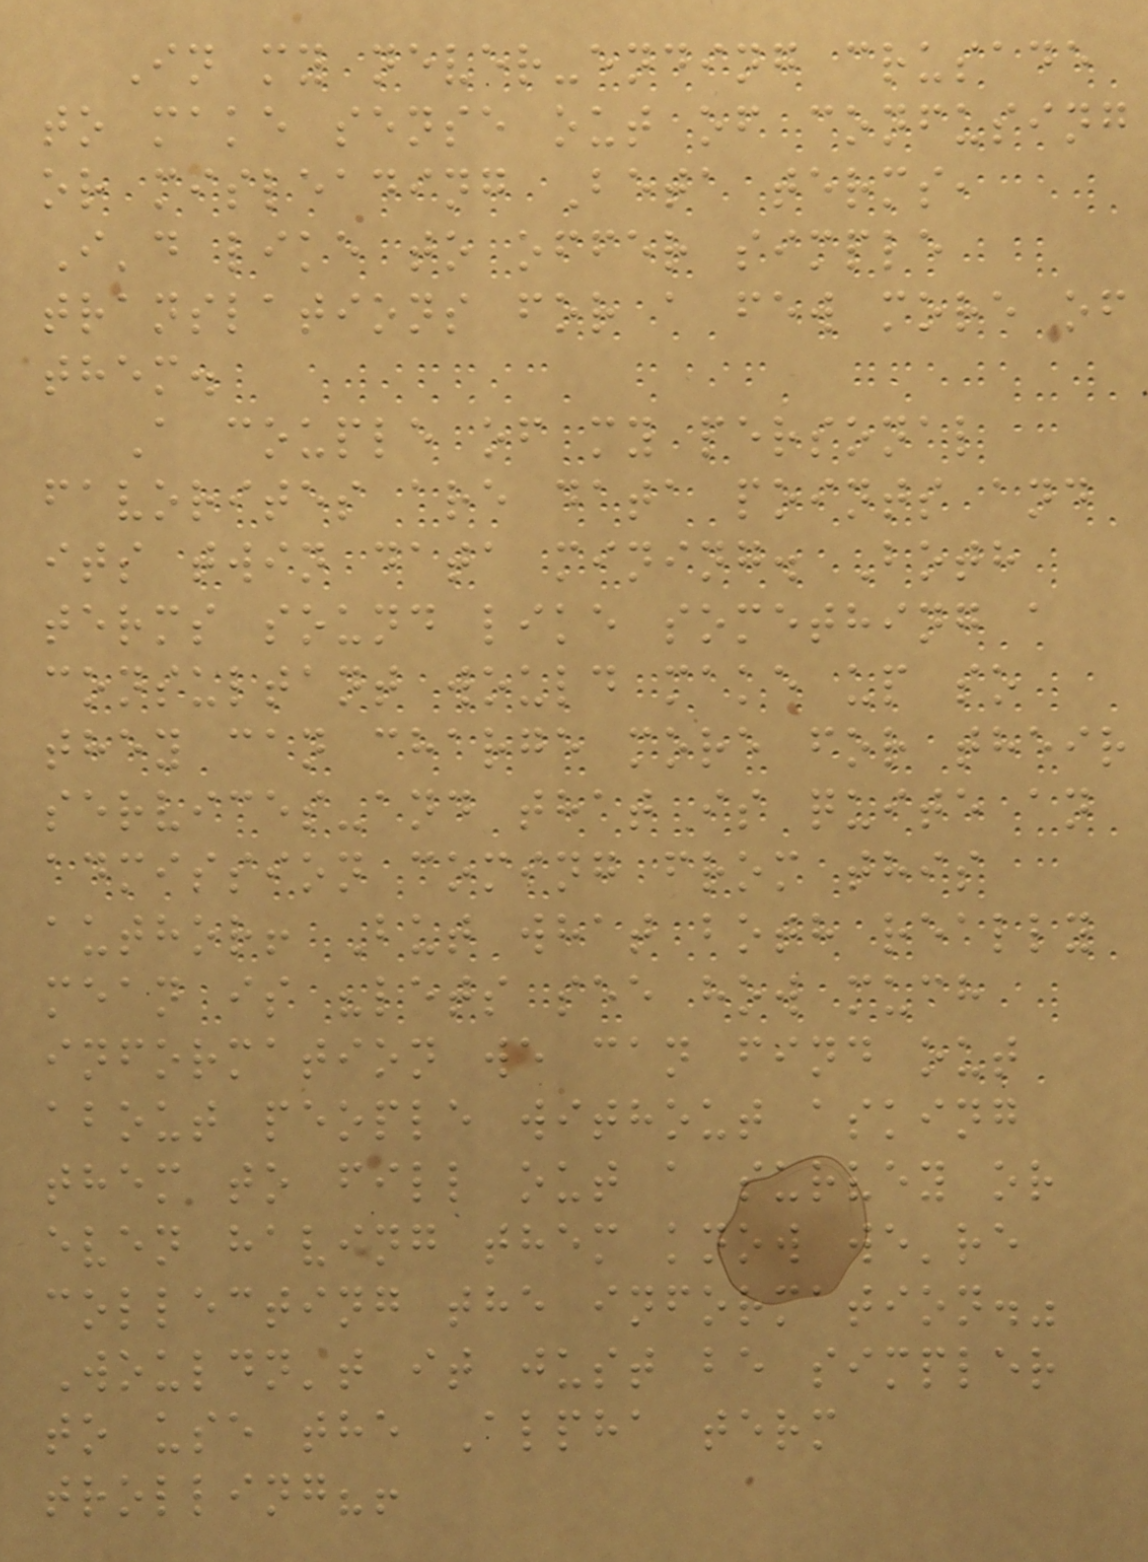In my never-ending crusade
to make sense out of confusing
or misleading Beta terms,
I'd like to offer simple
translations for a few more of
them.
A couple of my personal
favorites are data points and
its twin data mining. Both
terms sound like something a
consultant would make up so
they can charge more for their
services-and that is quite an
admission coming from this
author! But what both really
mean is "lets see how much
information we can find out
about people without asking
them to fill out a survey or
even having them know we're
collecting the information."
Wouldn't it just be simpler
to use the Alpha term
trolling?!
